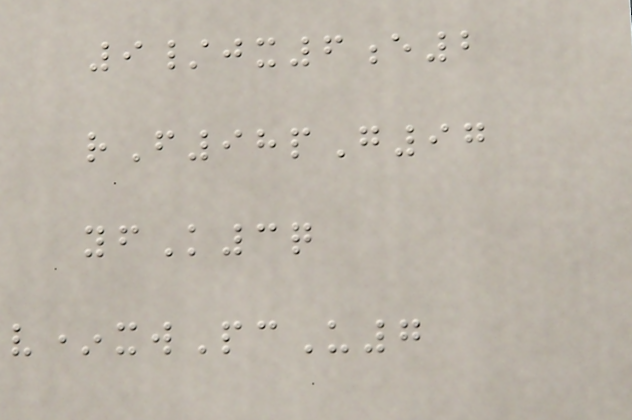9/jx6e2
rF98pG97
yfK3q
v*xwPcU7
